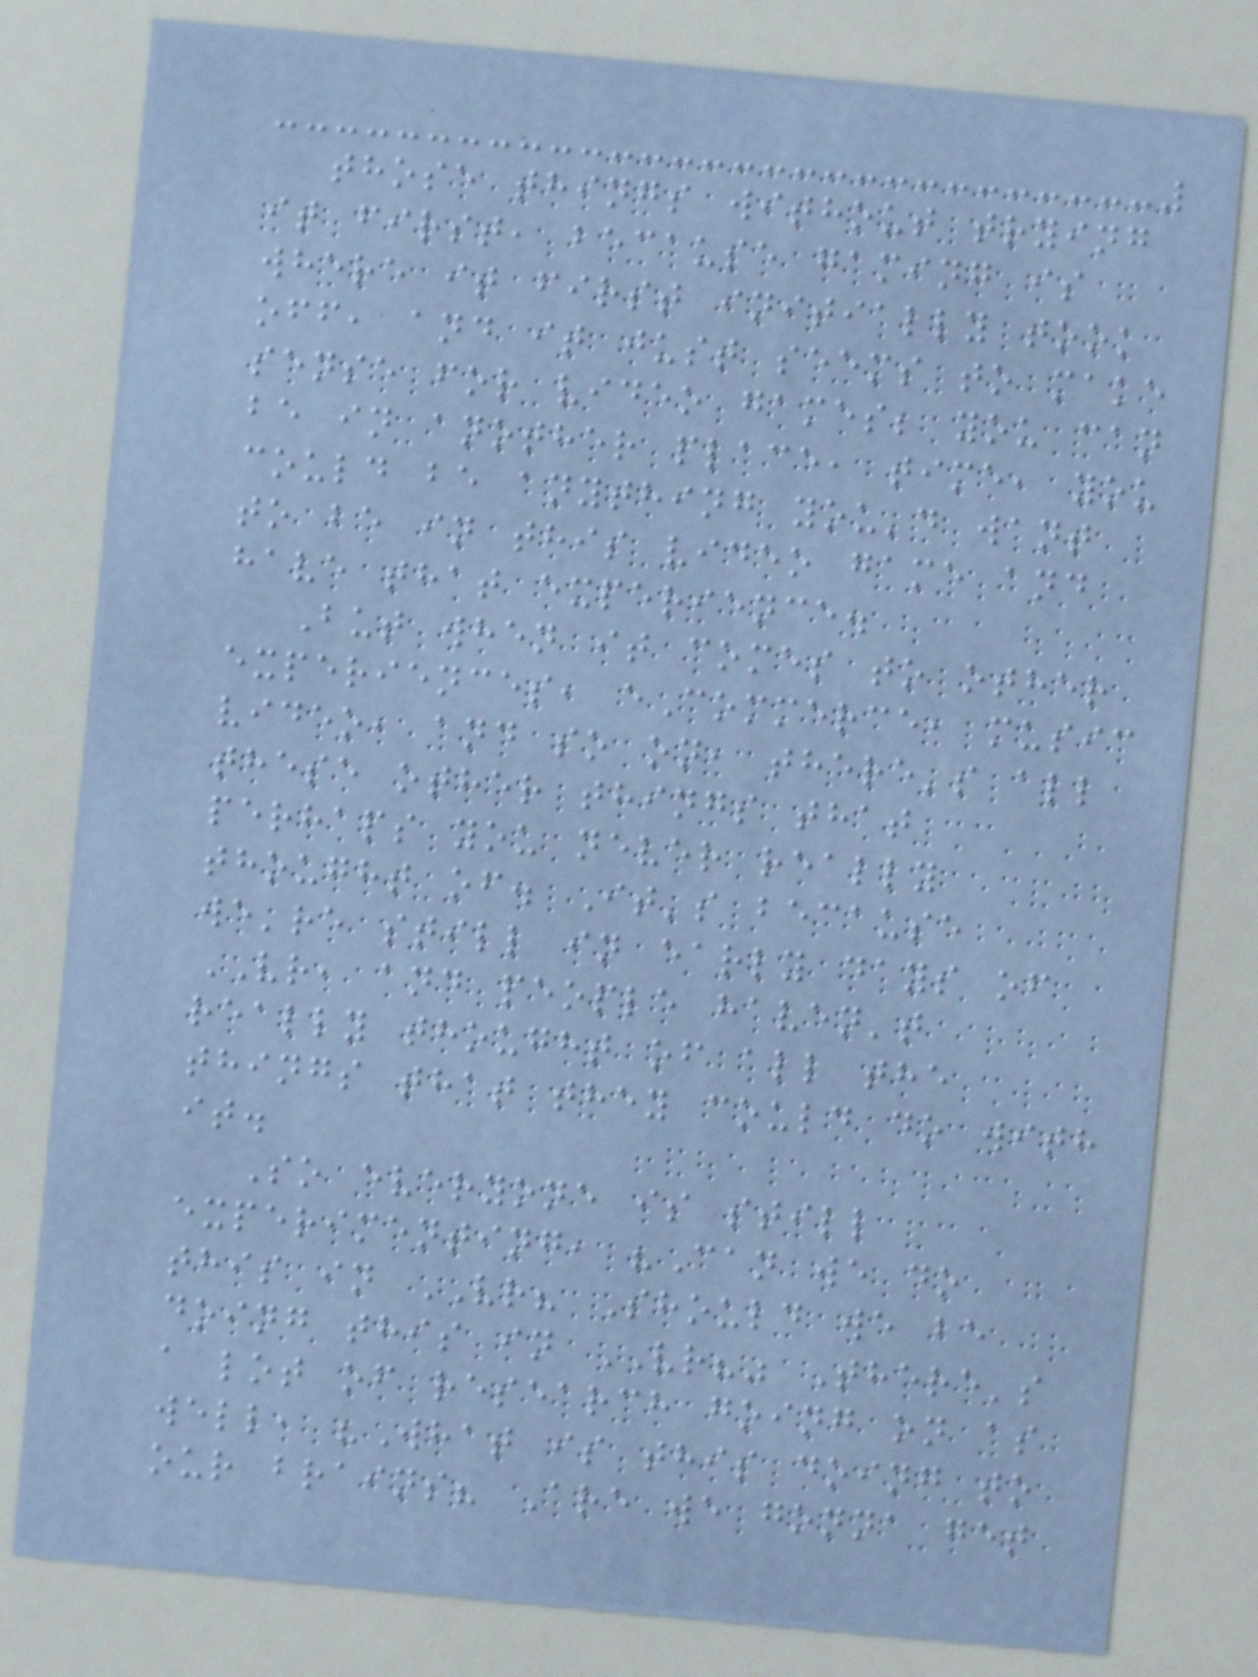those things without trying
it first, because gaming is
where it first initially took
off, and it just seems to make
sense for video games; you can
be in another place, time, you
could be anything you'd want
to be in this video game and
have that experience.
But when it comes to other
experiences, eCommerce, music
video, and so on, there's all
these other things that
perhaps you never really
thought of. It's because
we're still in early days of
VR, and people haven't
really thought of all the
things that they could do with
it.
So everyone is still
experimenting, "Can we do
this in VR? Should we be
doing this in VR?" There's
a lot of research going on as
well, "What is this doing to
our brains? Are we gonna get
